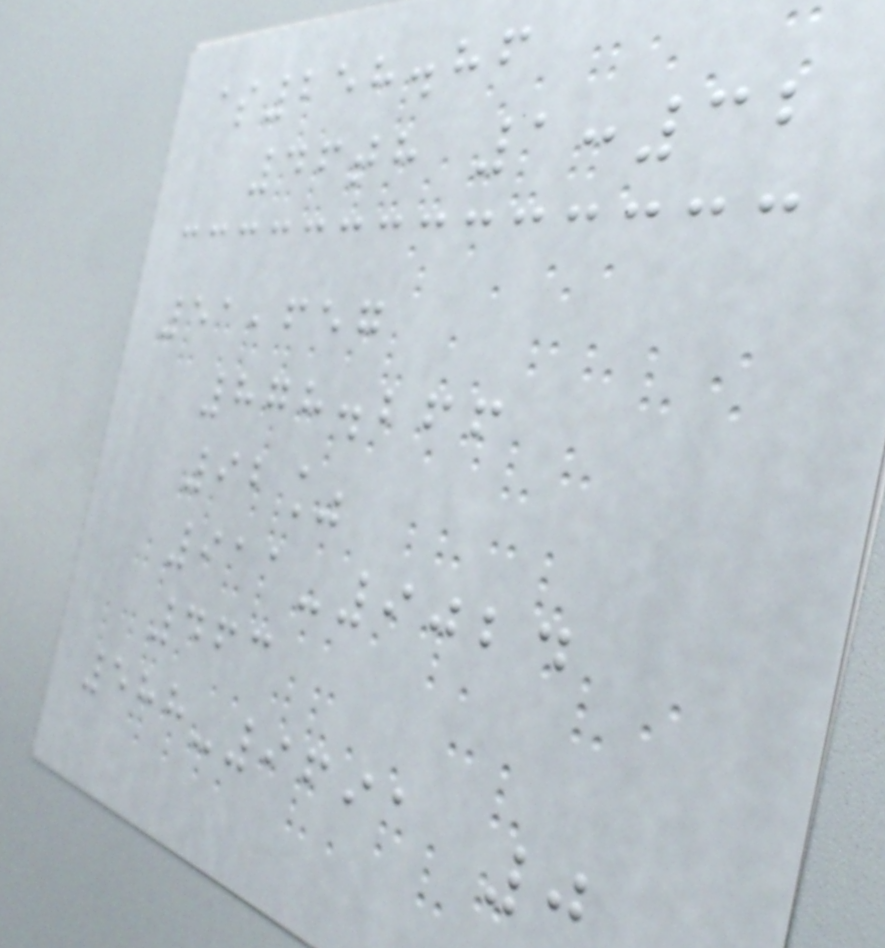$258.86
46th 1:32
51,657
878.266
92%
911-9024
463
588-9691 0
